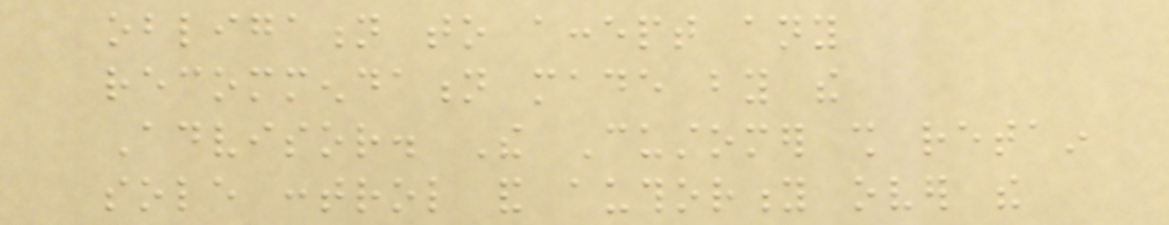obligation to accept any
recommendation made by the
Advisor. The Customer shall retain
sole control and authority over the
